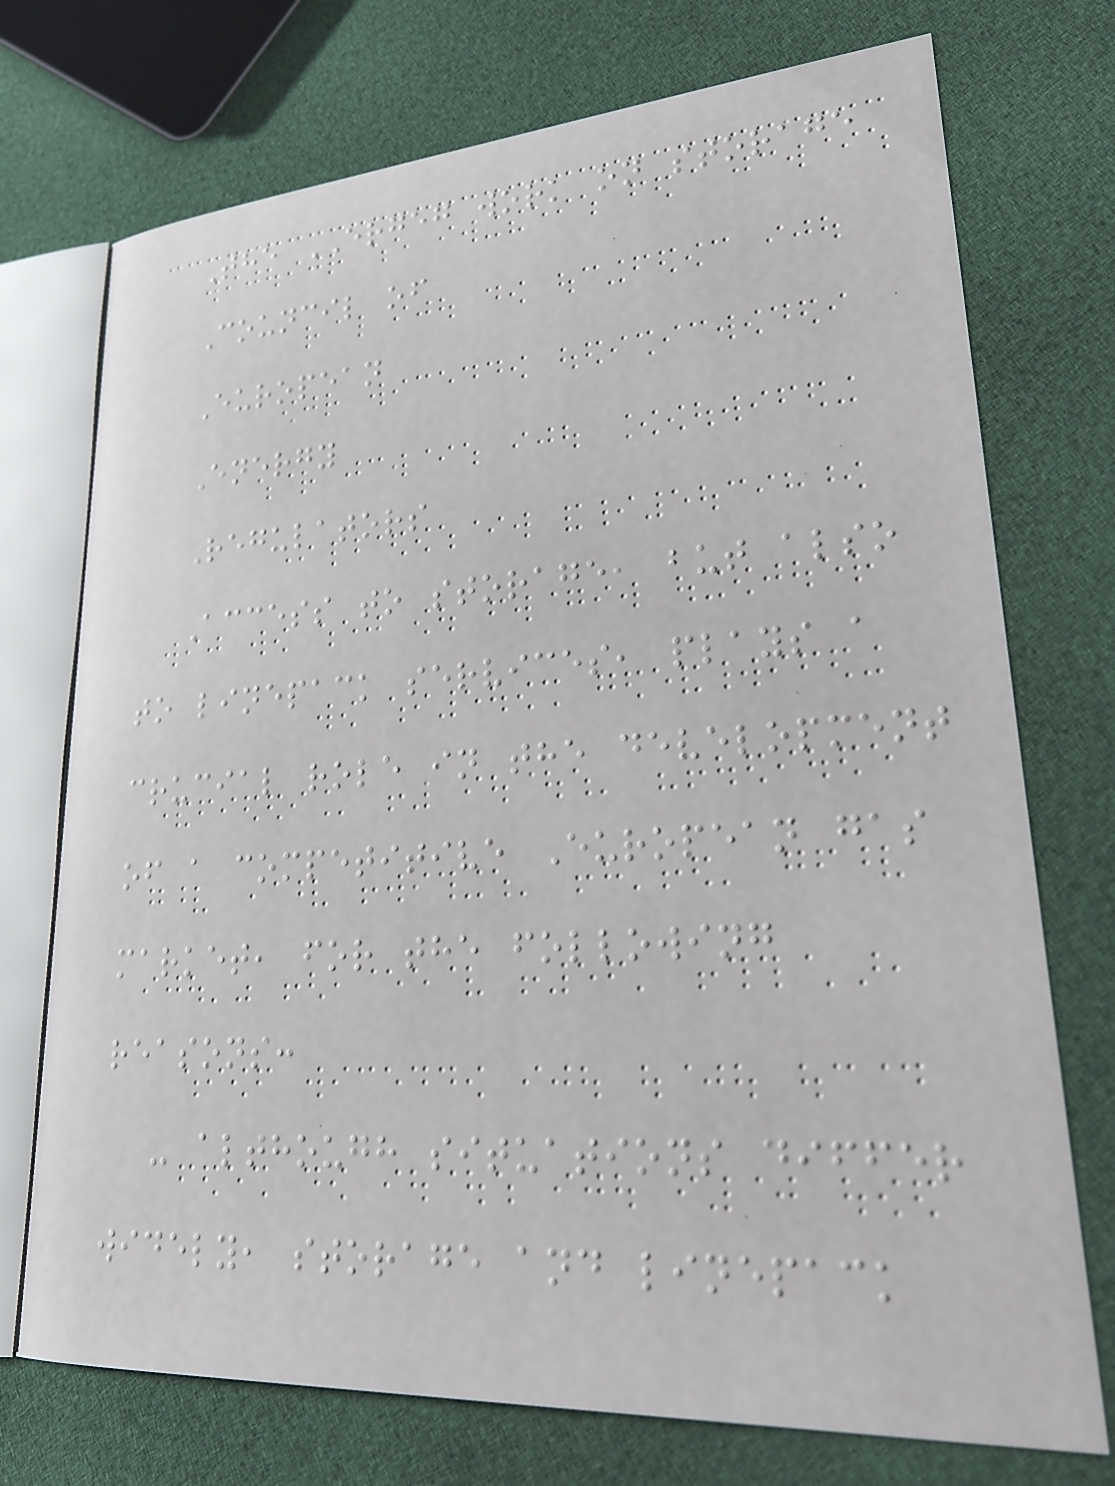The ERGEG work on storage
Council of
European
Energy
Regulators
Access to storage, but also
to linepack services, plays a
crucial role in the development
of a competitive European gas
market, for the following
reasons:
- although situations differ
widely, storage and linepack
